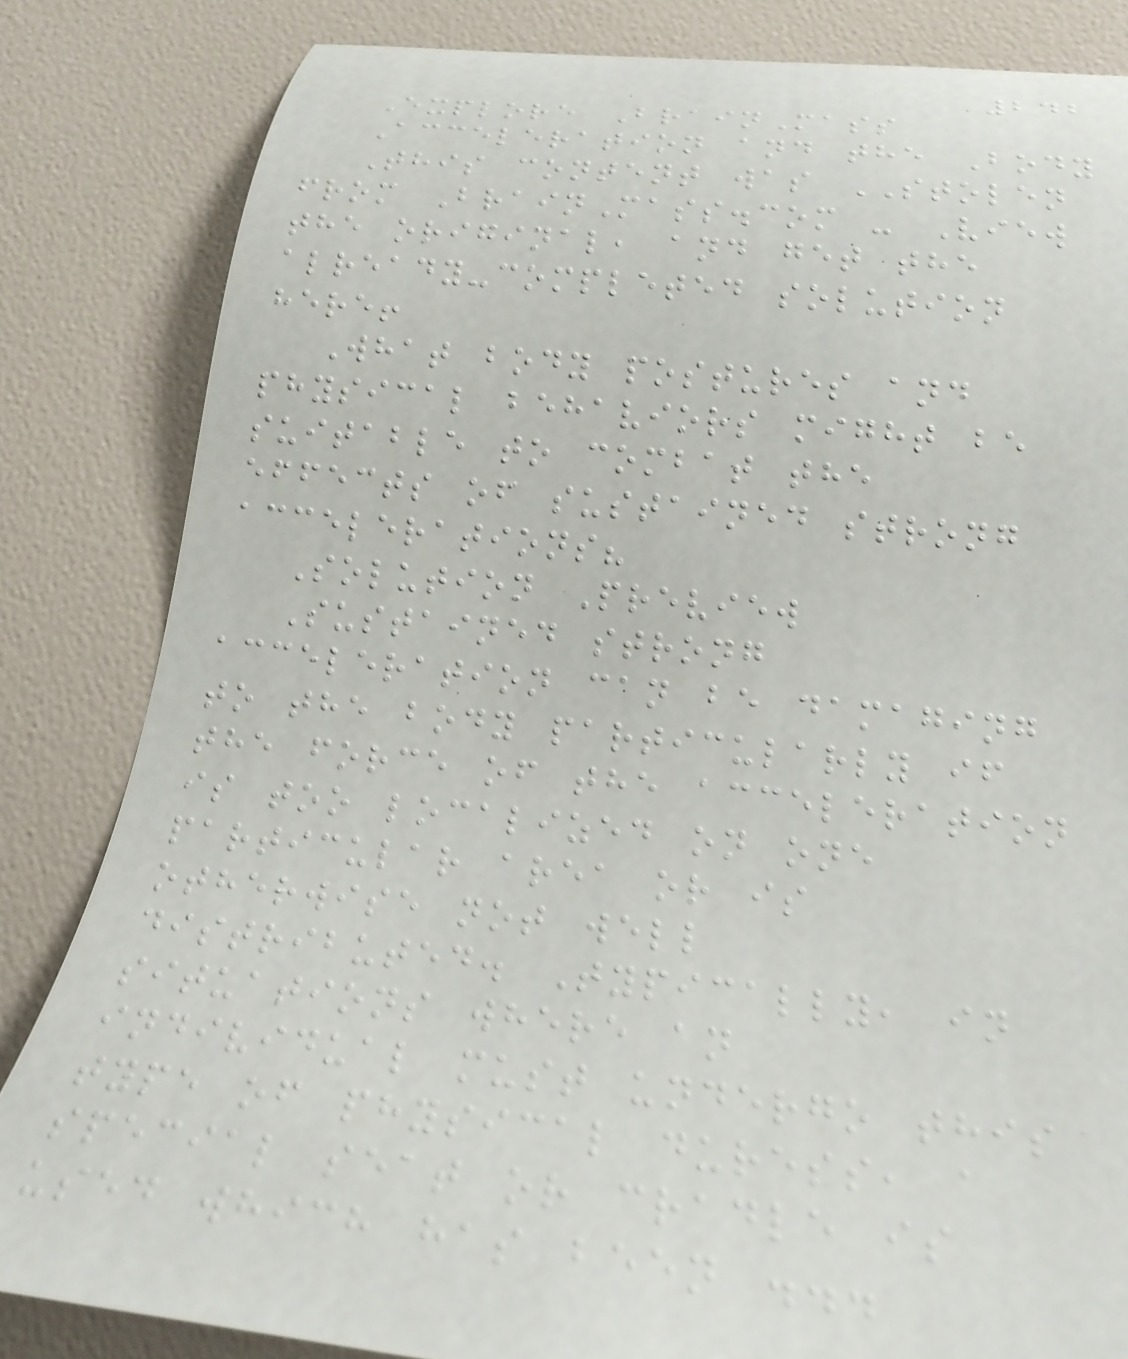242
Explore BrainMass
Acceleration and the Body
This content was STOLEN
from BrainMass.com - View
the original, and get the
already-completed solution
here!
What body postures and
physical behaviors might be
suitable to combat the
effects of sustained strong
accelerations?
Solution Preview
Sustained strong
acceleration can be damaging
to the body particularly if
the force of the acceleration
is too localized on one
particular area or is
otherwise not well
distributed. Typically, in
situations where an
individual must undergo this
type of physical duress, a
special seat or cradle is
used which has been ...
